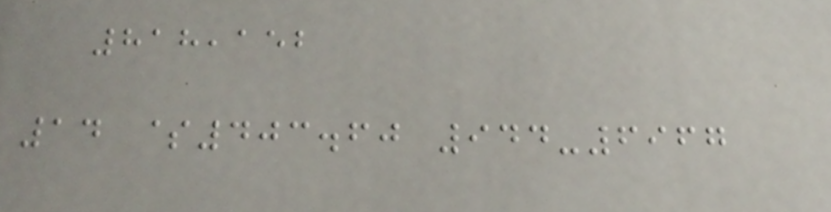818,152
14 $403.60 944-6967
